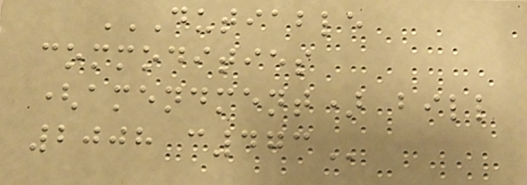DUTIABLE
COMMODITIES
(AMENDMENT) BILL
2008 C473
